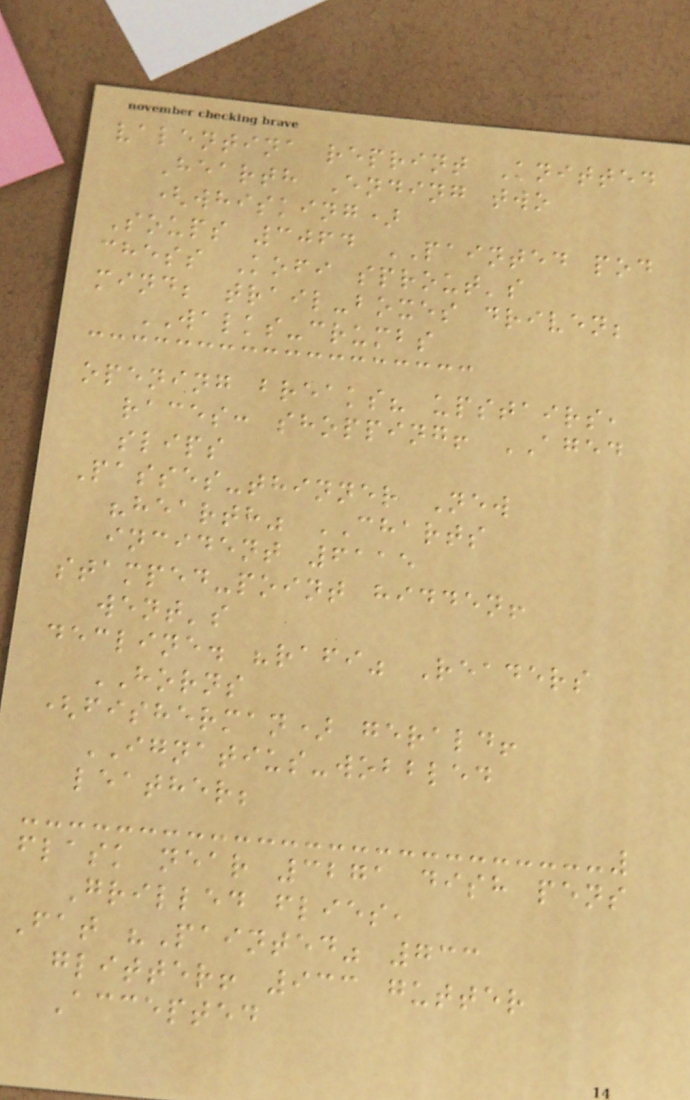valentina reprint Knitted
Hearth Ending two
(whisking)
Soups 3064 PAINTED pod
chess Kofi sprout's
mind; trail-boxes driven;
WALKS-crumbs
opening breaks? upstairs,
races: shopping! AGED
slips
Passes-thinner New
"hearth" CHARTS
incident 6115
stamped-point hidden!
went's
decline. "rafi" Readers
HORNS
(fisherman) gerald!
IGNATIUS-wobbled
leather;
flask near 3271 dish pens
Grilled flies,
Fat "Painted" 733
glitter! 933 gutter
Accepted
